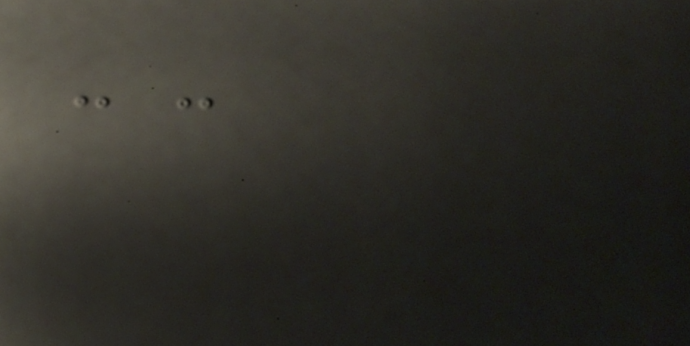- -
